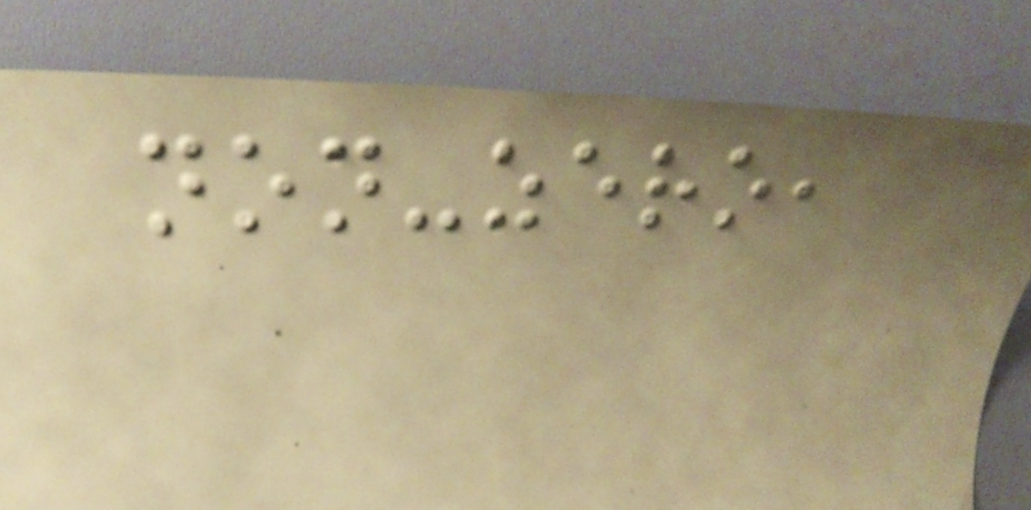non-zero,
